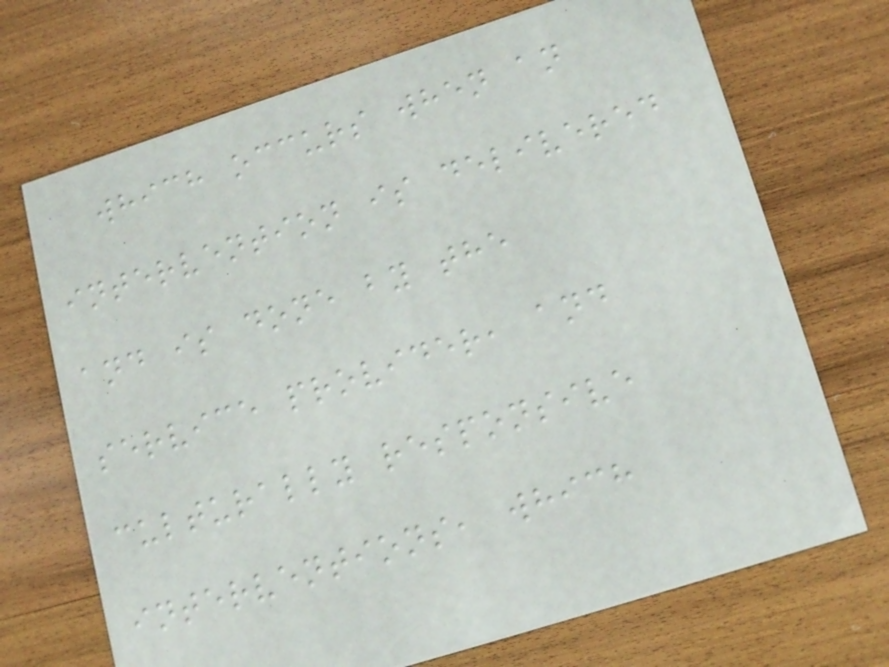which occurs when an
intervention is delivered
and is done by the
service provider, and
culturally responsive
interventions, which
